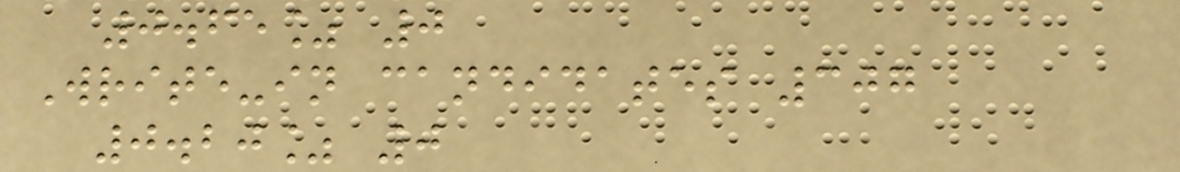0.65% 0
Write-in candidates 307
0.20% 0
